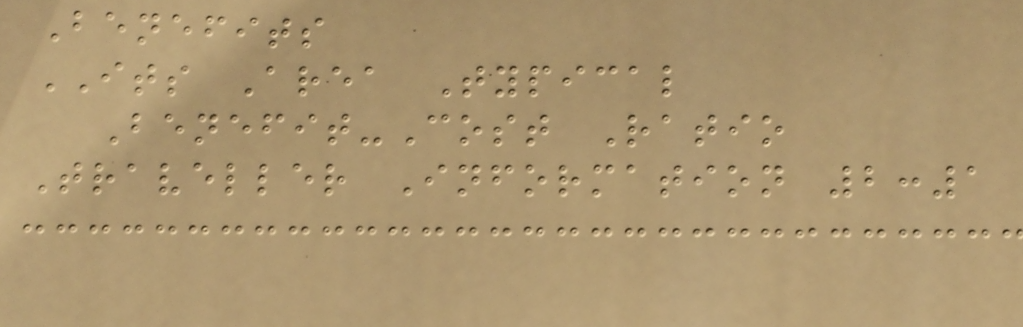Benefits
ITS Area Typical
Benefit-Cost Ratio
Traveller Information 2:1
